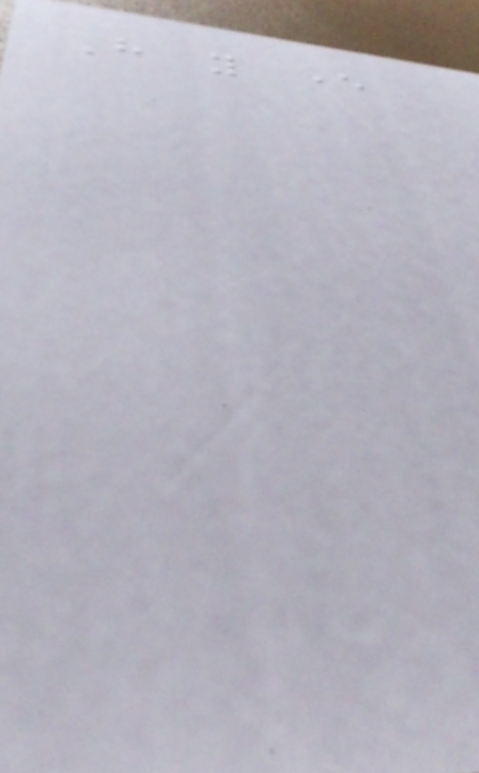Have you ever
